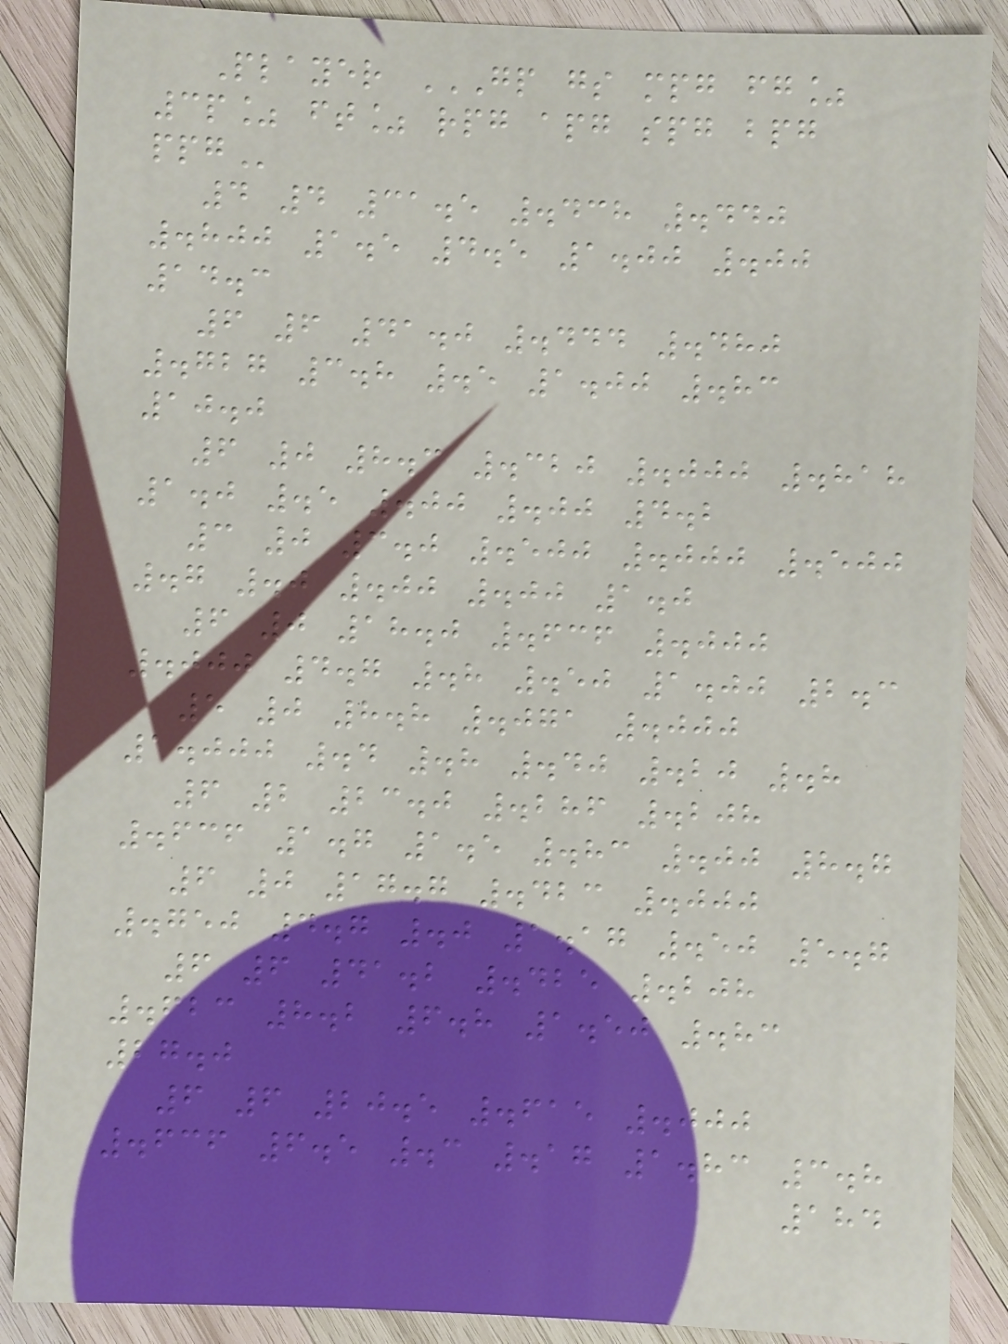Player GP GS MPG FG%
3P% FT% RPG APG SPG BPG
PPG
4 4 31.5 .438 .440
.800 1.5 4.5 1.00 .00
14.3
6 6 41.0 .444 .480
.727 3.8 .5 1.00 .83
10.0
6 0 8.3 .320 .000 .818
1.0 .5 .00 .00 4.2
3 0 3.0 .500 .000 .500
.7 .0 .00 .00 1.0
6 0 18.0 .636 .000
.000 4.7 .8 .50 1.00 2.3
5 0 8.8 .071 .000
1.000 .4 .8 .40 .20 .8
6 2 23.0 .286 .208
.636 1.7 1.5 .83 .00 8.7
6 0 17.7 .423 .000
.750 4.7 .0 1.17 .50 5.7
6 6 41.2 .425 .208
.623 8.2 6.8 1.50 .83
27.0
6 6 20.5 .615 .000
.636 6.5 .3 .17 1.83 3.8
184
